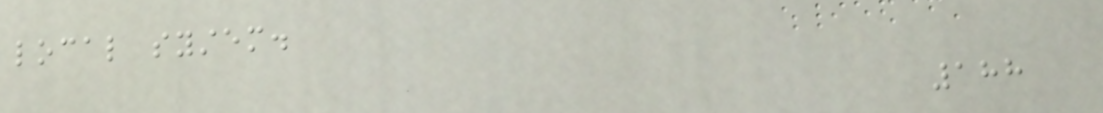local system.
188
